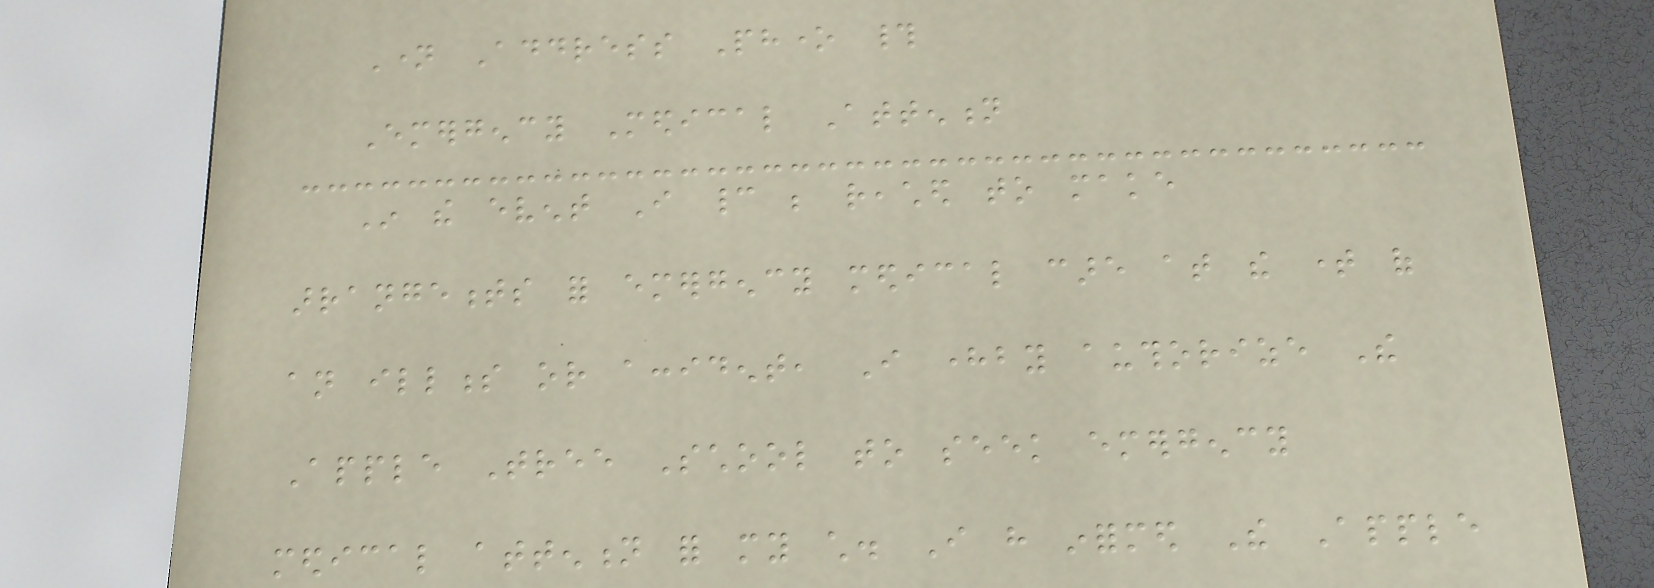Name Address Phone #
Emergency Medical Attention
In the event I cannot be reached to make
arrangements for emergency medical care at the time of
an illness or accident, I hereby authorize The
Apple Tree School to seek emergency
medical attention for my child. I have informed The Apple
